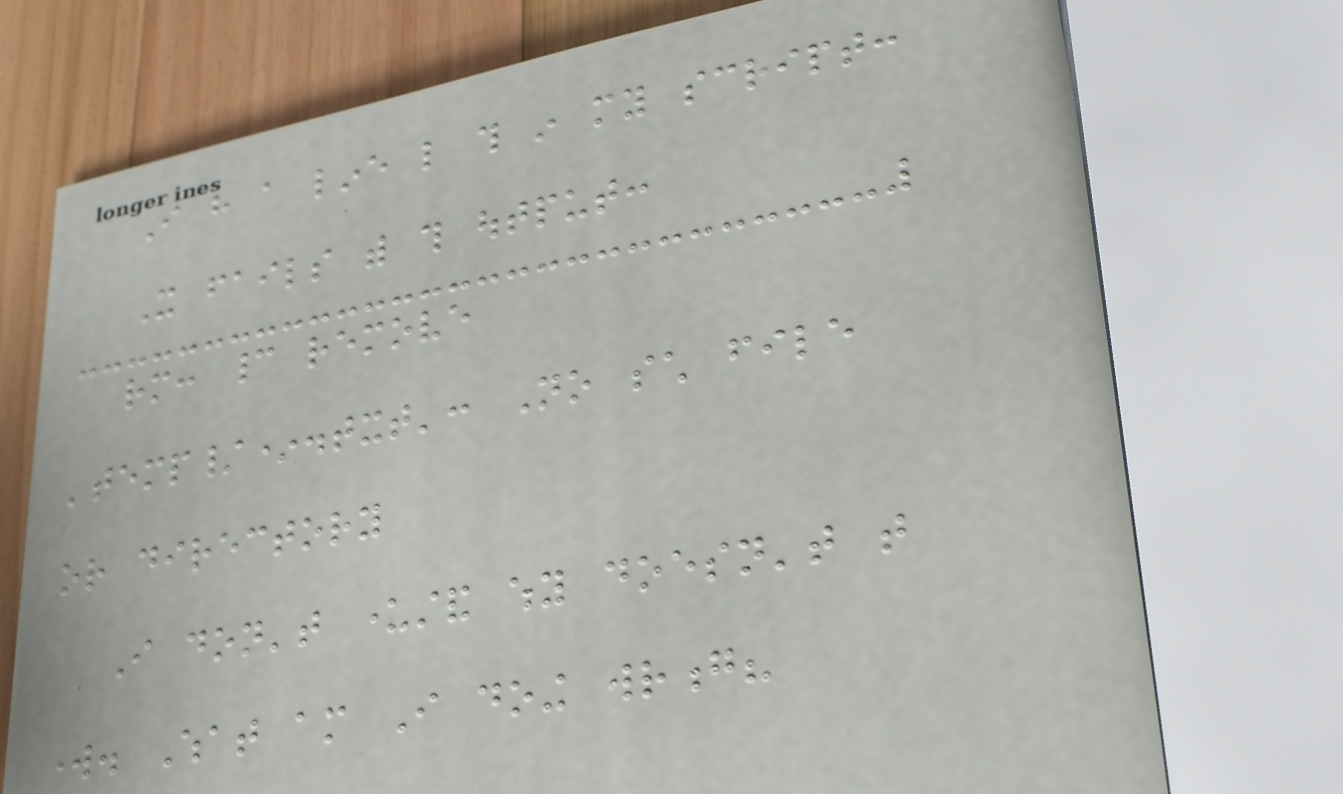I have a line like this in my script:
It fails with this output:
rm: cannot remove
'temp/*.txt': No such file
or directory
I don't understand why doesn't that
work. What am I doing wrong?
